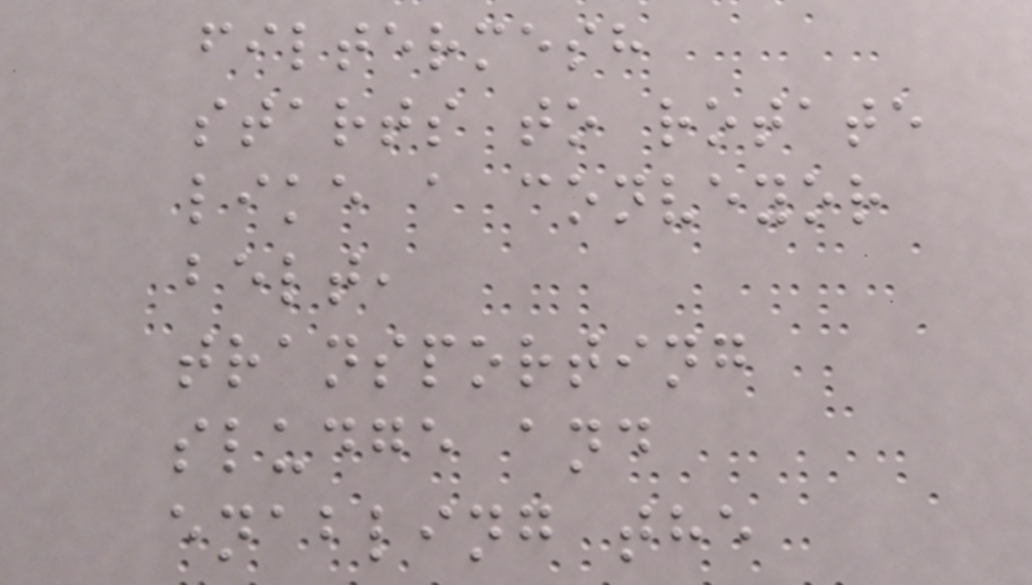filtermesh
starts to rotate
like a conveyor
belt,
transporting
sludge and
enabling the
